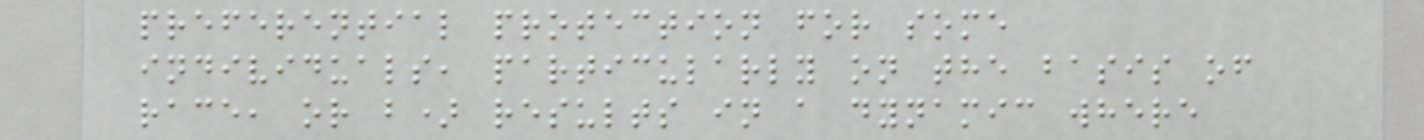preferential protection for some
individuals, particularly on the basis of
race, or b) results in a dynamic where
